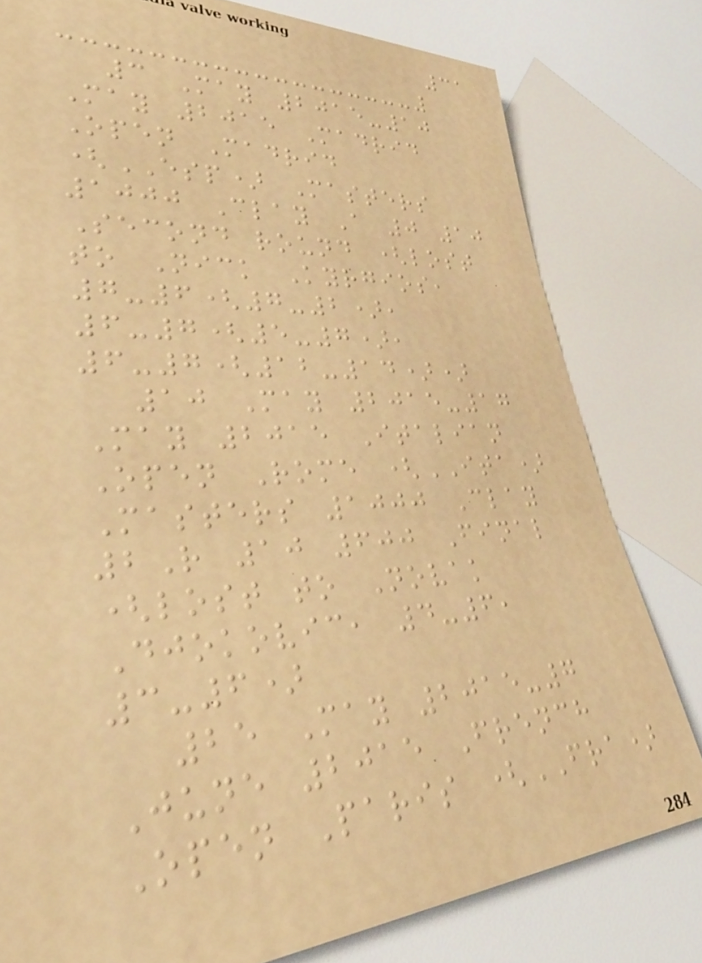31
3 May 2015-10
May 2015 Madrid
Open Madrid
(ESP) Masters
1000 Clay A 0 10
Second round (lost
to Nick Kyrgios,
7-6(7-2),
6-7(5-7),
6-7(12-14))
10 May 2015-17
May 2015 Italian
Open Rome (ITA)
Masters 1000 Clay
2R 10 600 Final
(lost to Novak
Djokovic, 4-6,
3-6)
25 May 2015-7
June 2015 French
Open Paris (FRA)
